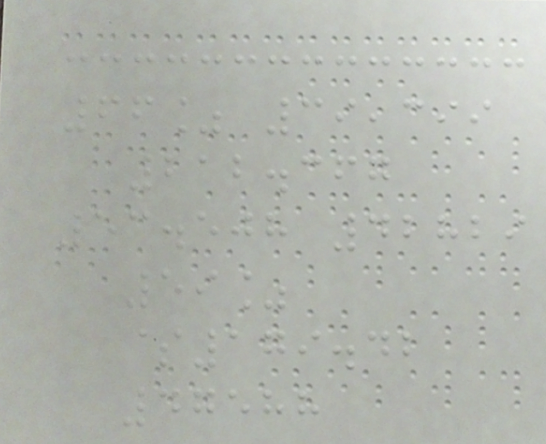66% 39,399
212.367
53.508 42829
59%
$179.42
47588
